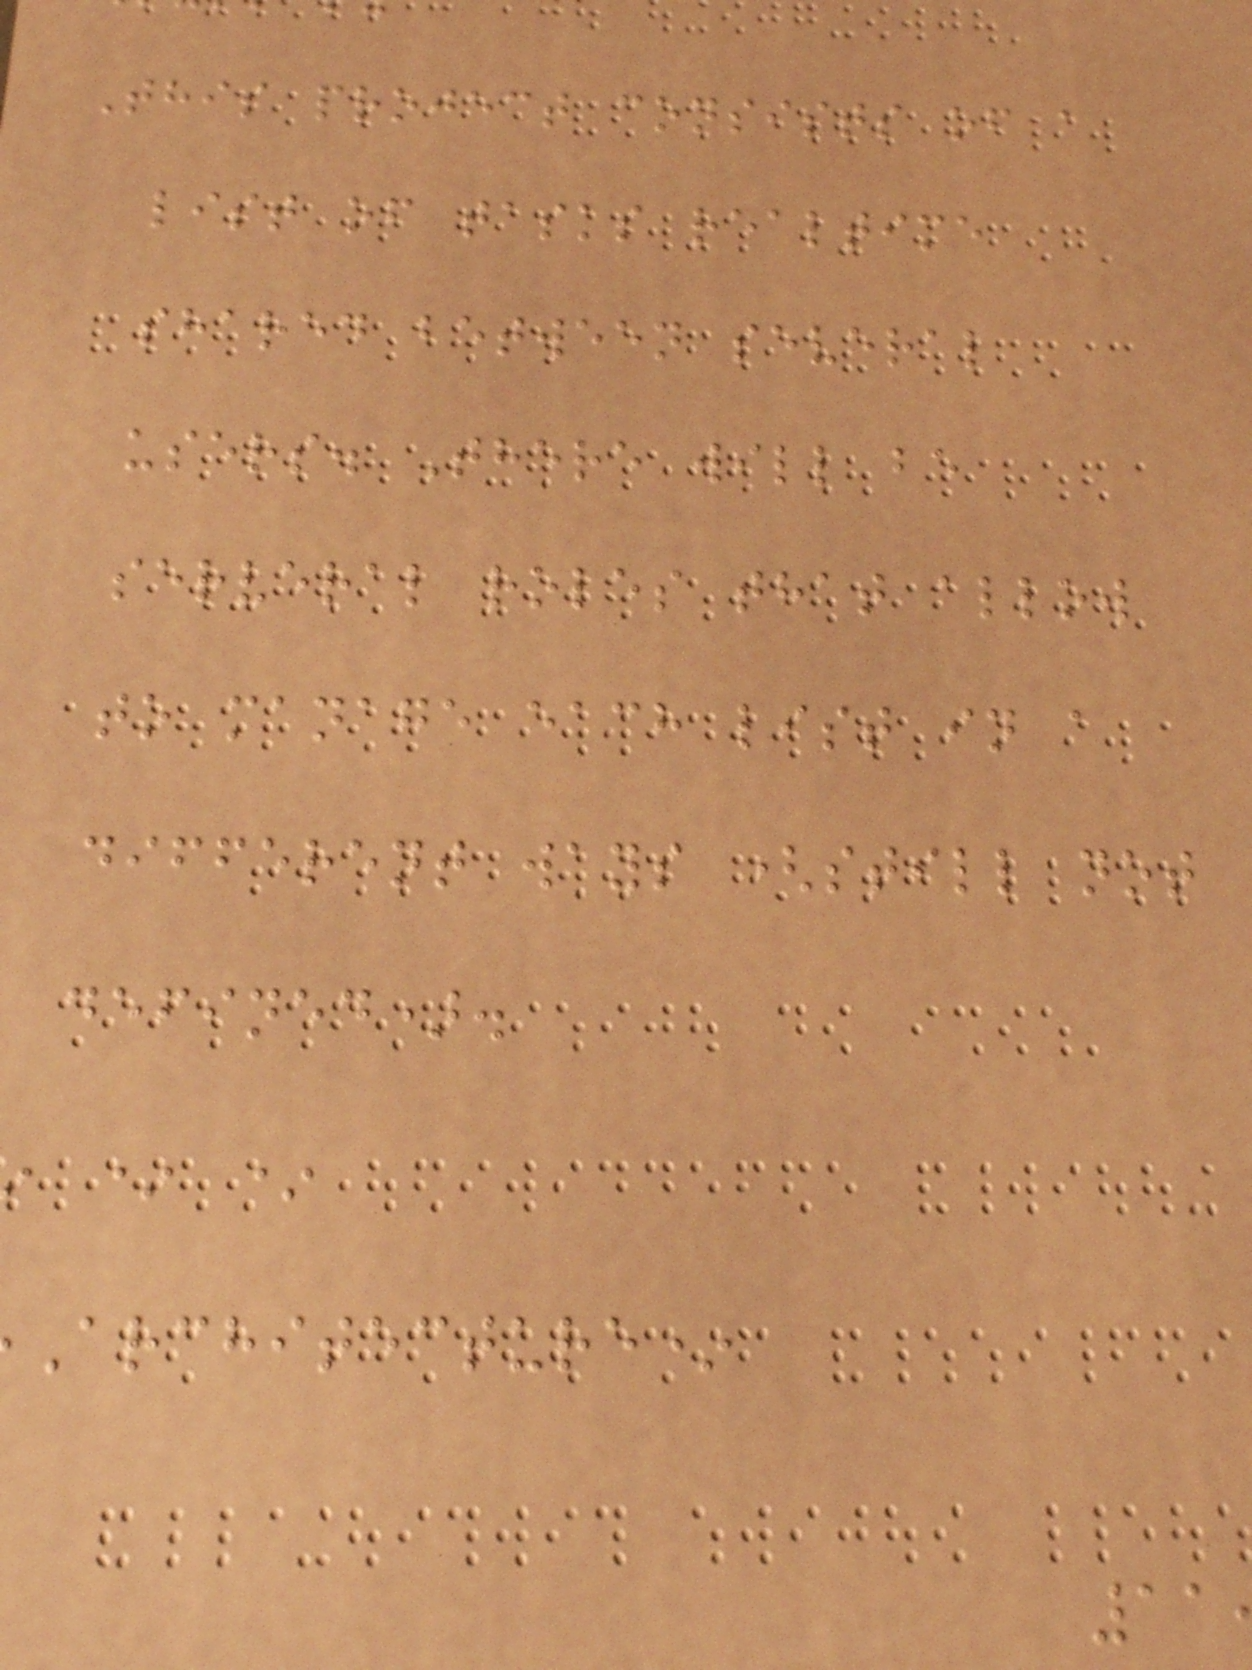This project consists of a
list of tasks realtime
shared between several
users. There will be
serveral roles that allow
to manage each list in a
different ways (still not
defined).
* *
Architecture*
